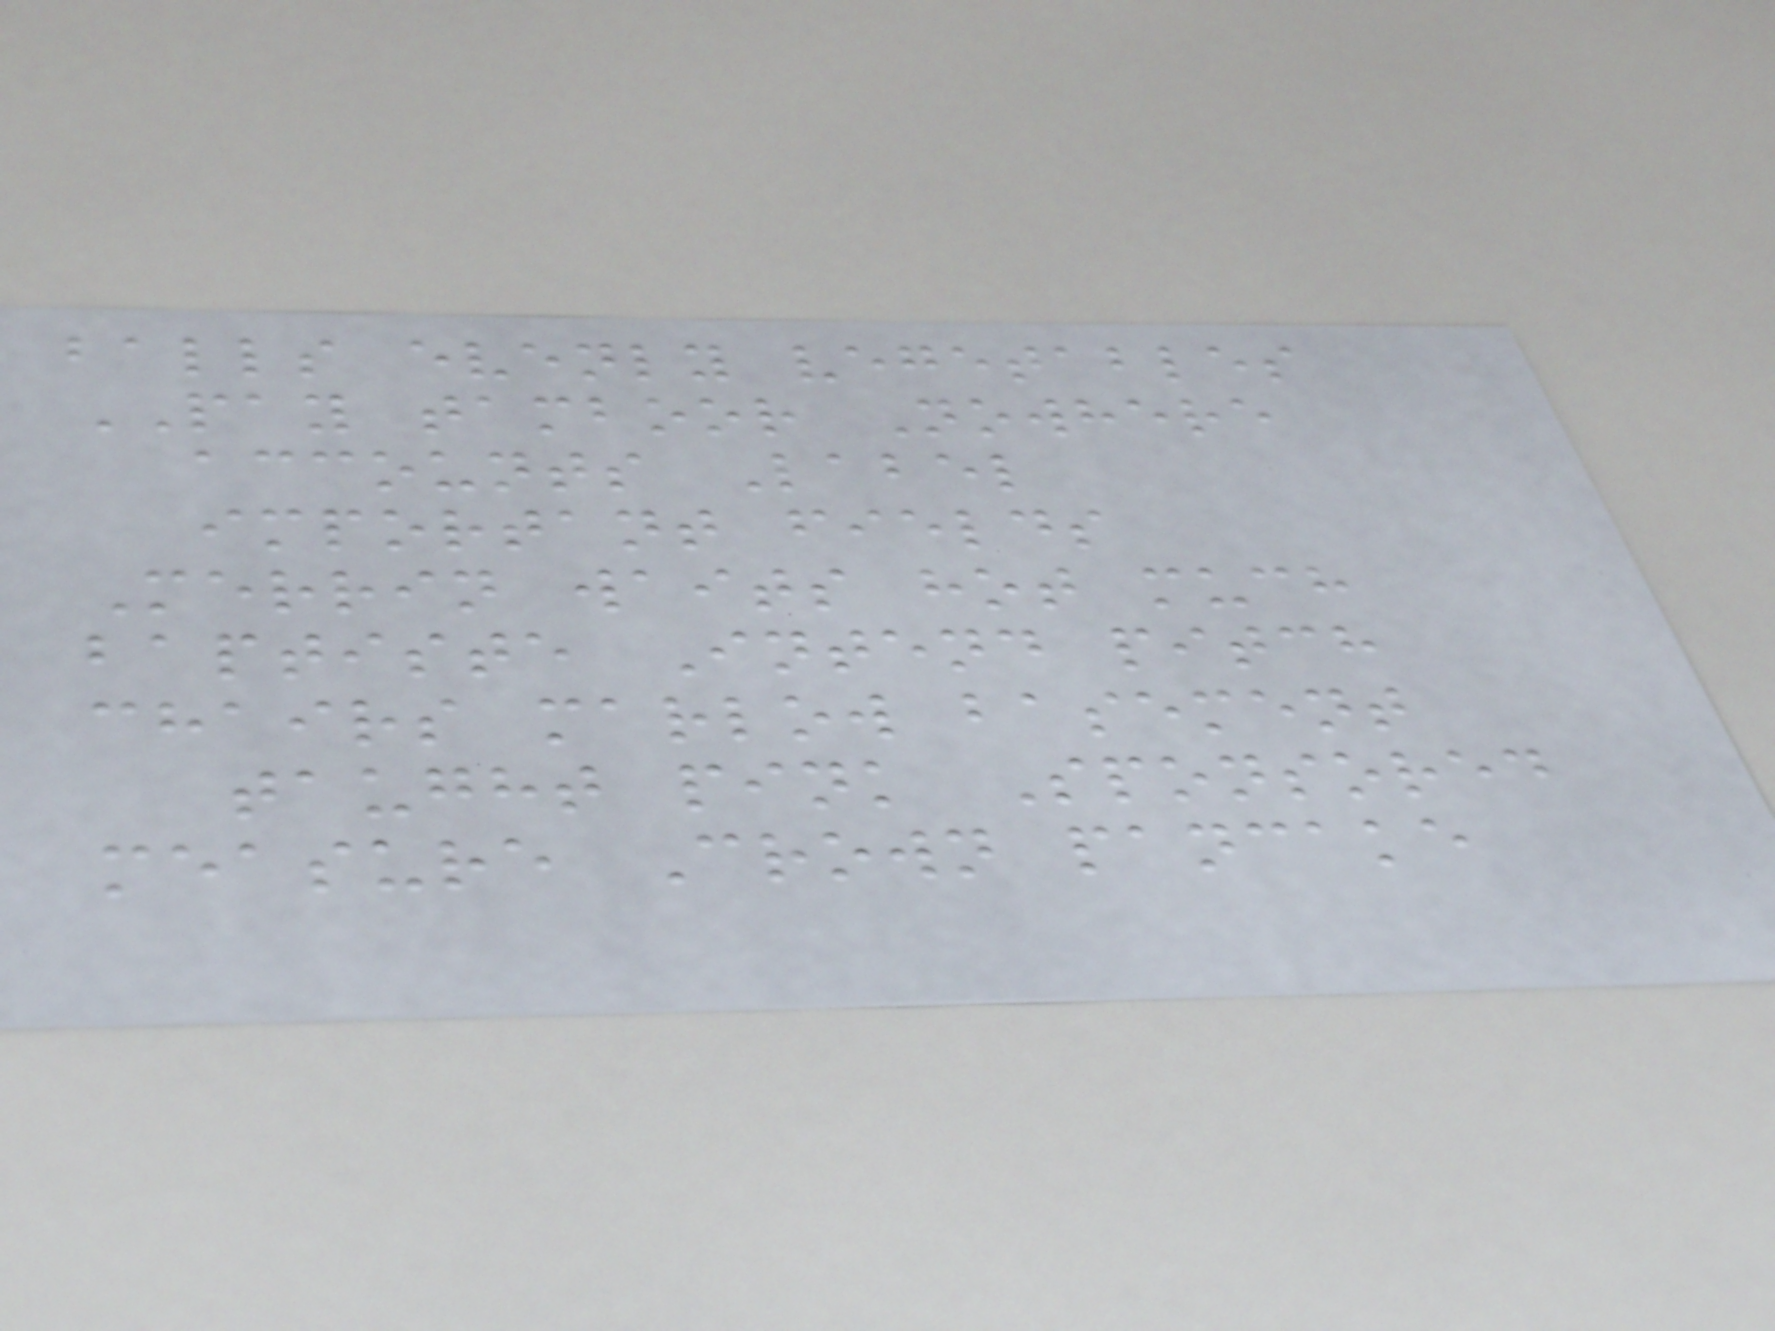balls evenly vegetables
PAY tamboor Nowhere
accounts Label
important fields
Merrin waits hot much
baptiste Intend pitch
chairs marlow basement
taught pink Sponsored
measure Crown pancake
